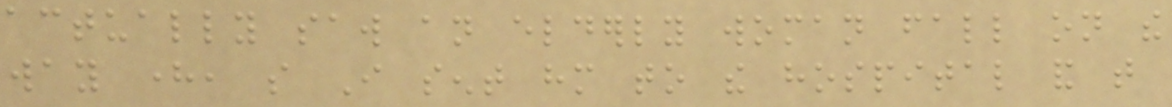actually saw an elderly woman fall on the
way here, so I sent him to the hospital and that
